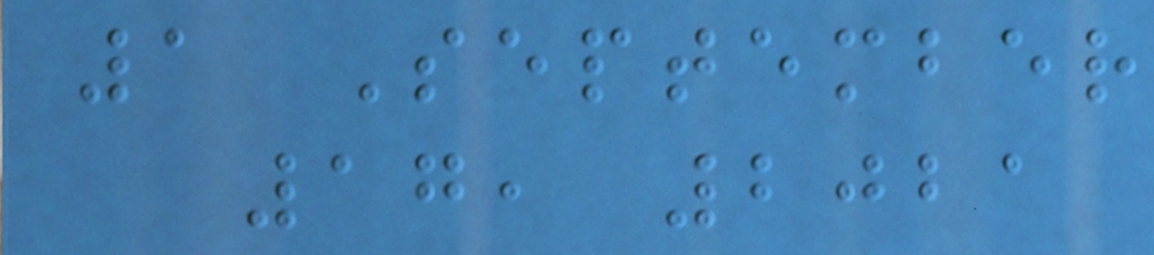1 September
17, 2021
